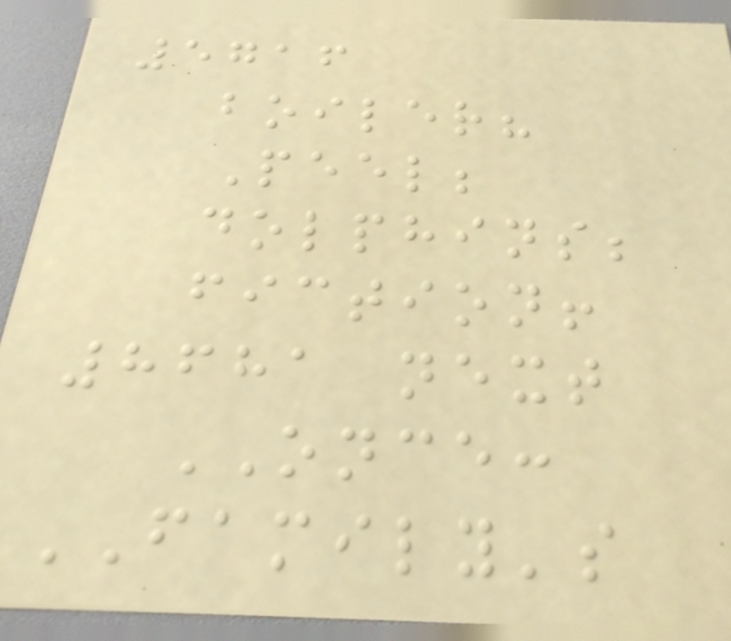5716
boiler?
Peel;
dolphins;
fiction!
8681 next
ONCE:
FAMILY's
